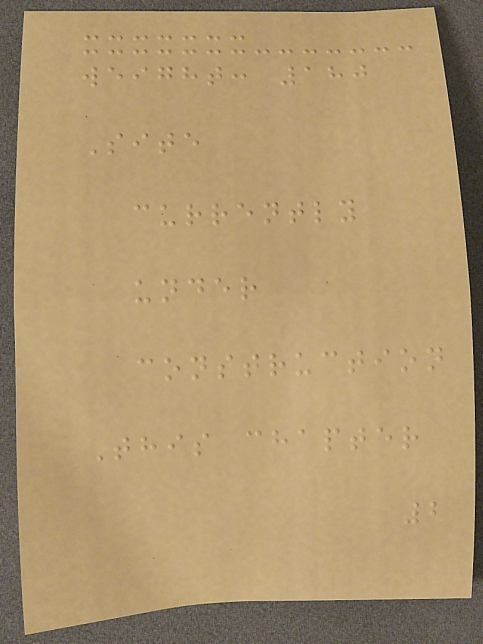weight: 180
Site
currently
under
construction
This chapter
2
